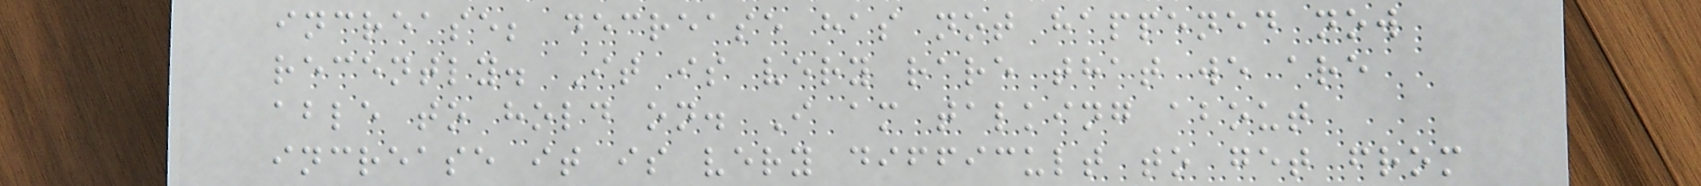increase; decrease has not happened now
recently. It is very rare that we are
able to hold on. I am talking about
increase it is very difficult to get from
